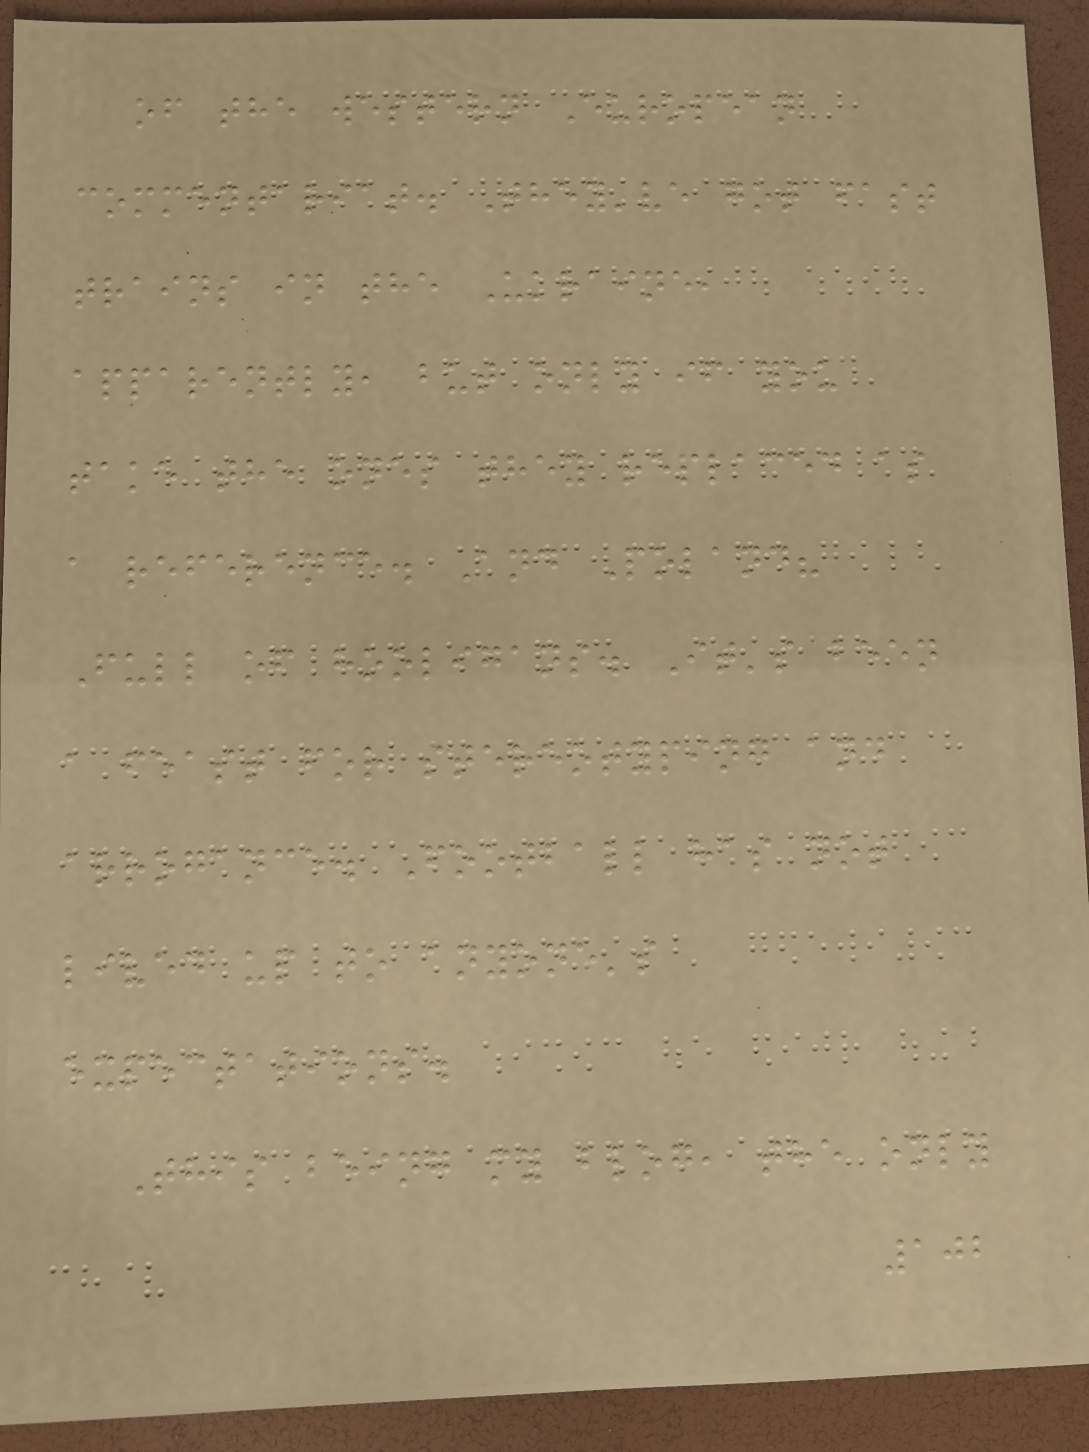of the western European
commentariat. They've got fast
trains in the Ukraine,
apparently, but only if you
take the ones they replaced as
a reference. And Poland?
Full of hooligans. It's been
a feast for stereotyping and
arrogance. Football has not
lived up to anyone's
expectations.
This being my blog, the only
102
